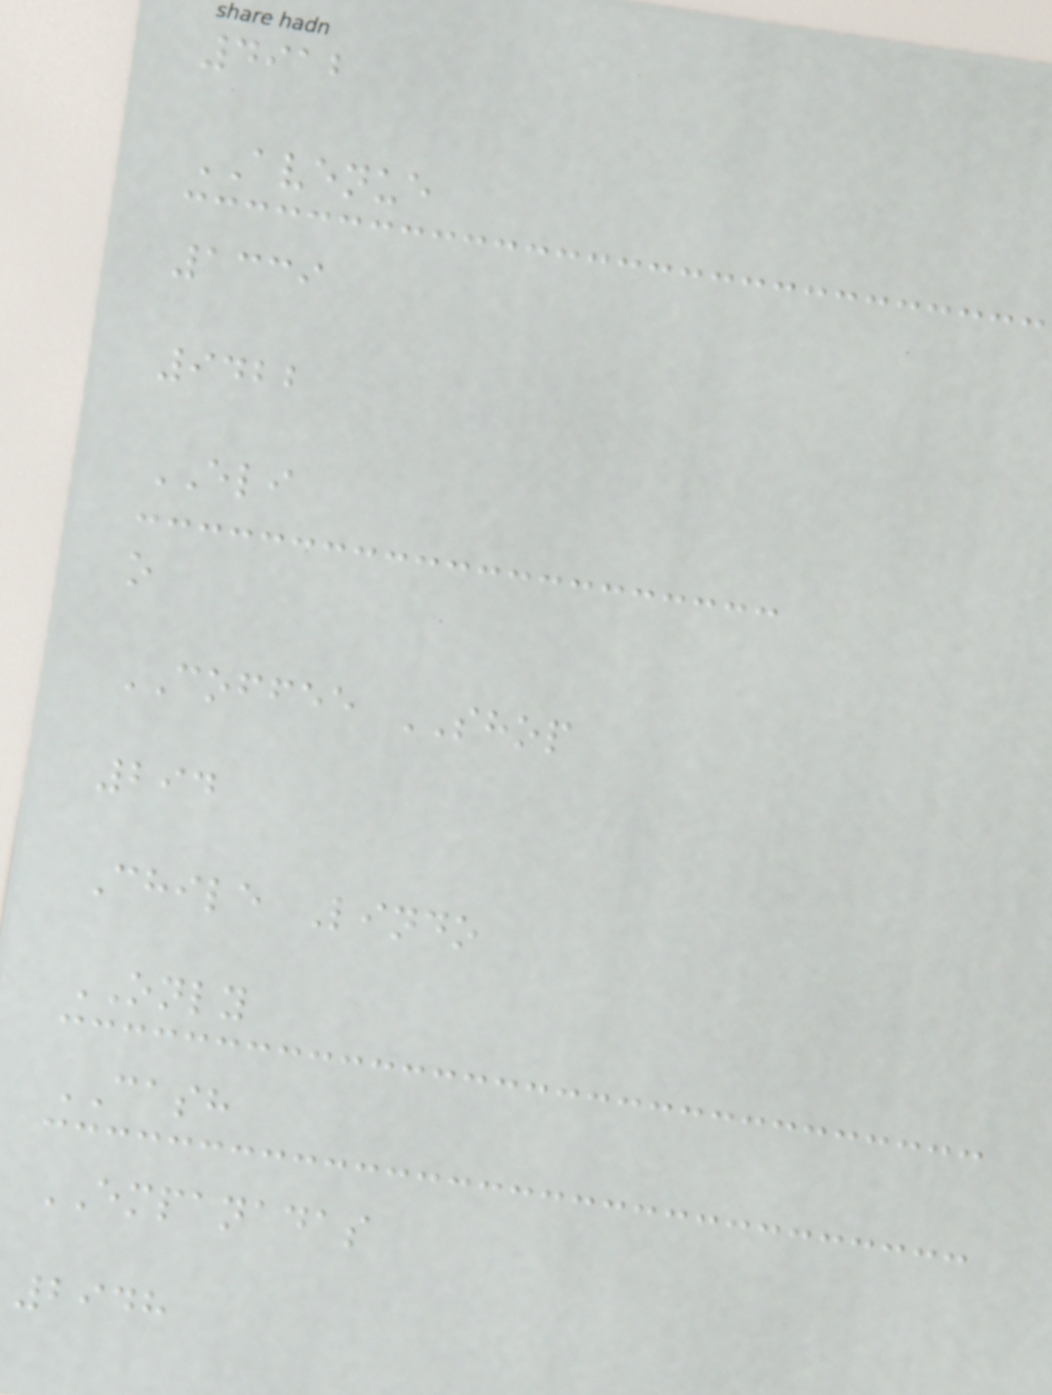4912
AVENUE
1339
9422
ELI
o
COFFEE SHOP
294
Chile Lindo
ONLY
CASH
EMPANADAS
2948
